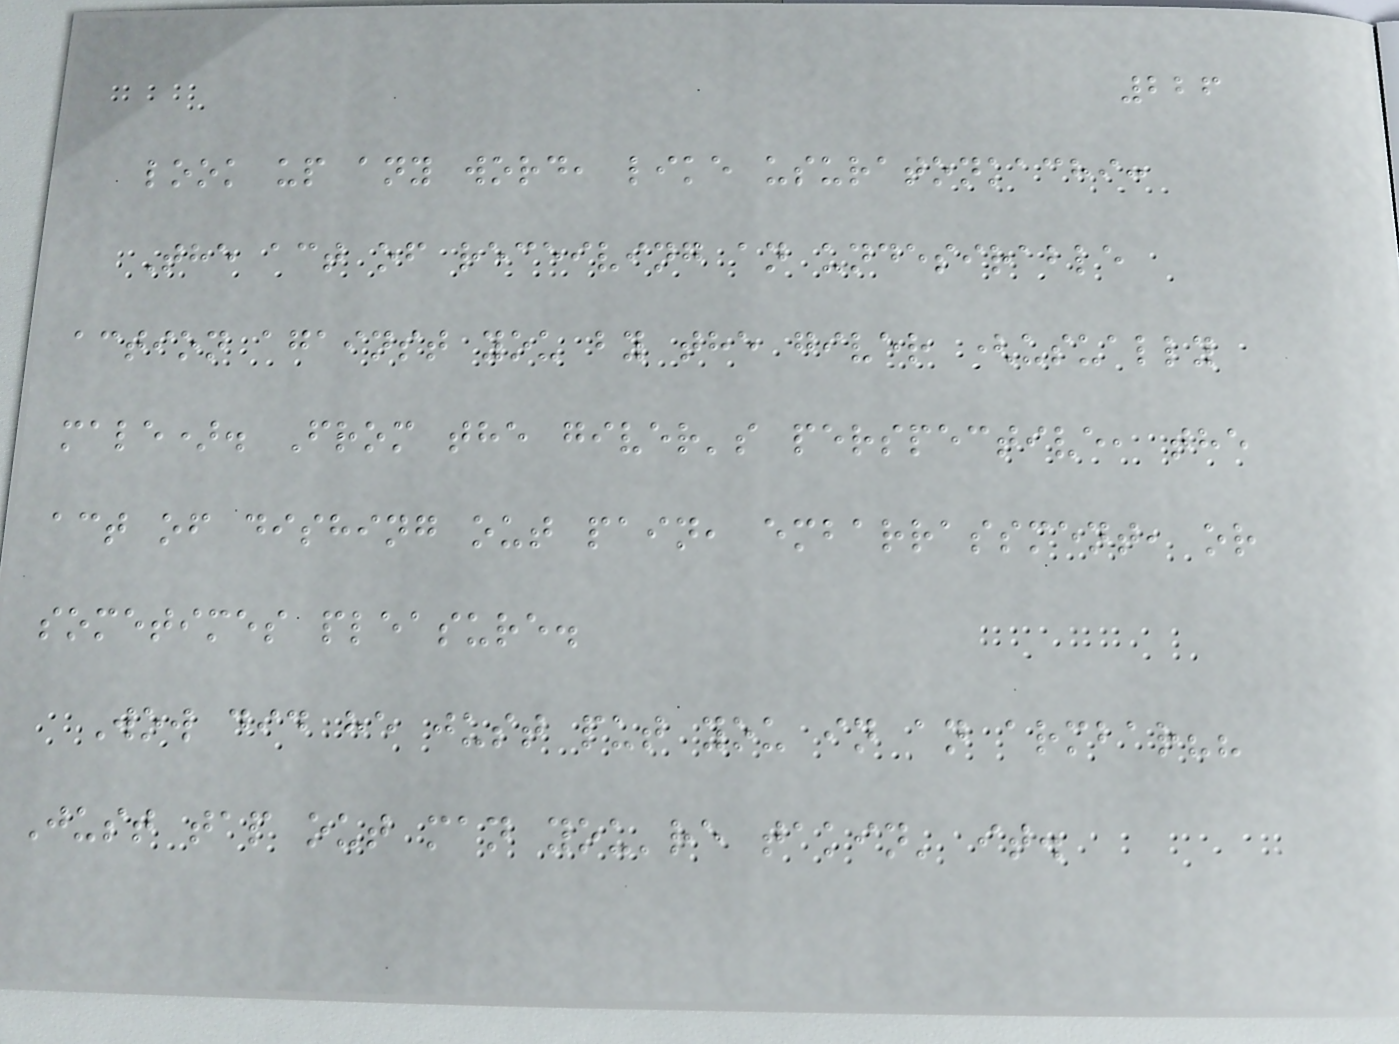226
look up any word, like usuratonkachi:
The act of receiving an undesirable
action against you by the giver (usually
male). From the giver's perspective, the
act of dishing out pain, embarrassment, or
sometimes pleasure.
Wow did he just put you in an armbar??
Just tap out man you're takin' it.
